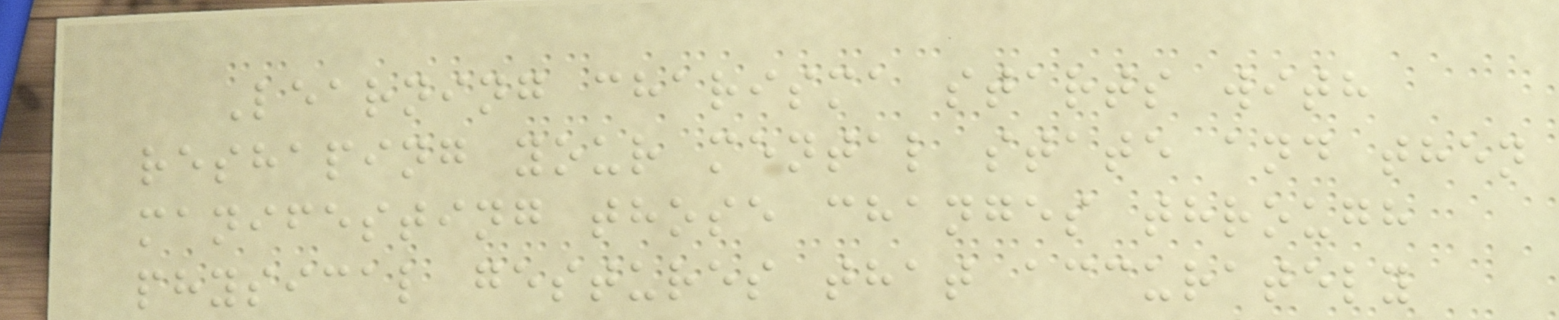Learning charisma starts with
reshaping your mental state and then
manifesting those changes through
physical gestures that accurately
